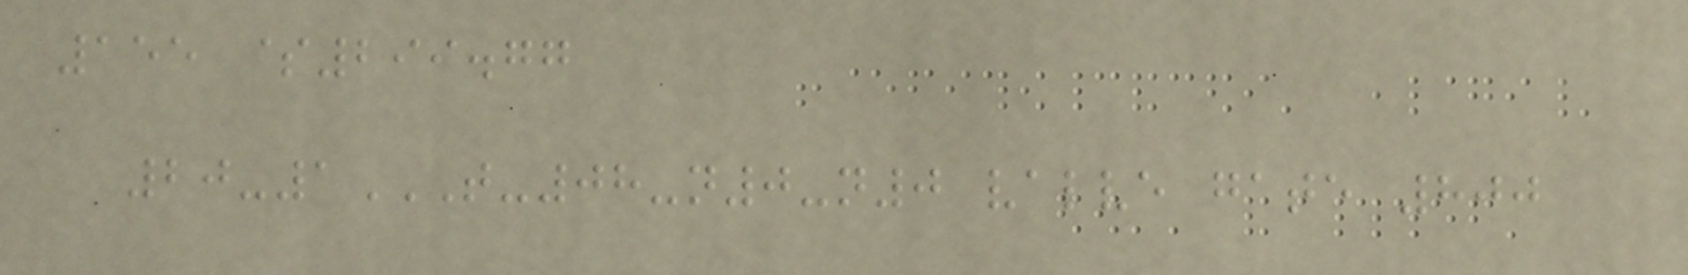155 $299.77
20-1T-08-N0-N0 VALVE GATE 800
